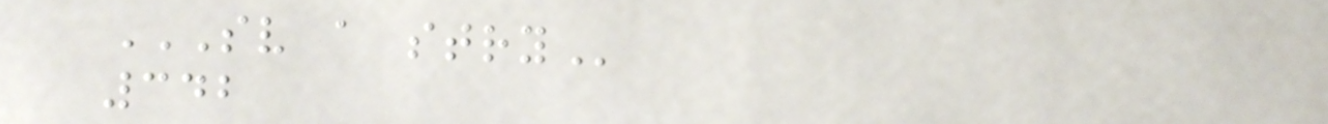SV A STRY
342
